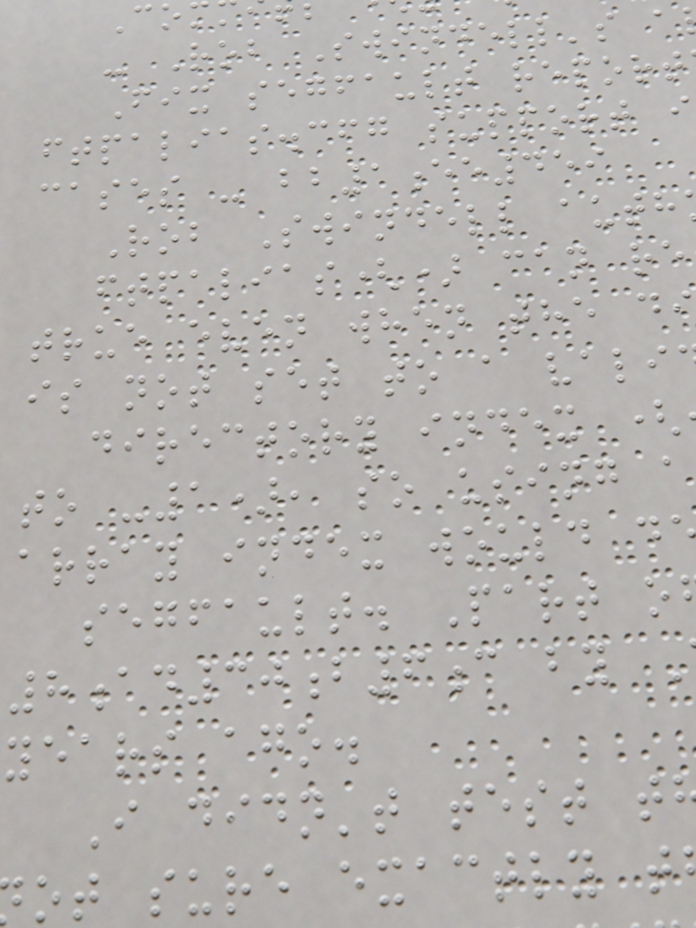- Rob Swindell's a
Fix segfault report
ftpalias.cfg support i
cases - bb1ee459
Rob Swindell auth
ftpalias() can re
true even when the d
is not set to a vali
directory index (
to -1), so using a
array index would d
segfault. Part o
8ad30b6c by
years ago.
I didn't test t
ot sure exactly t
